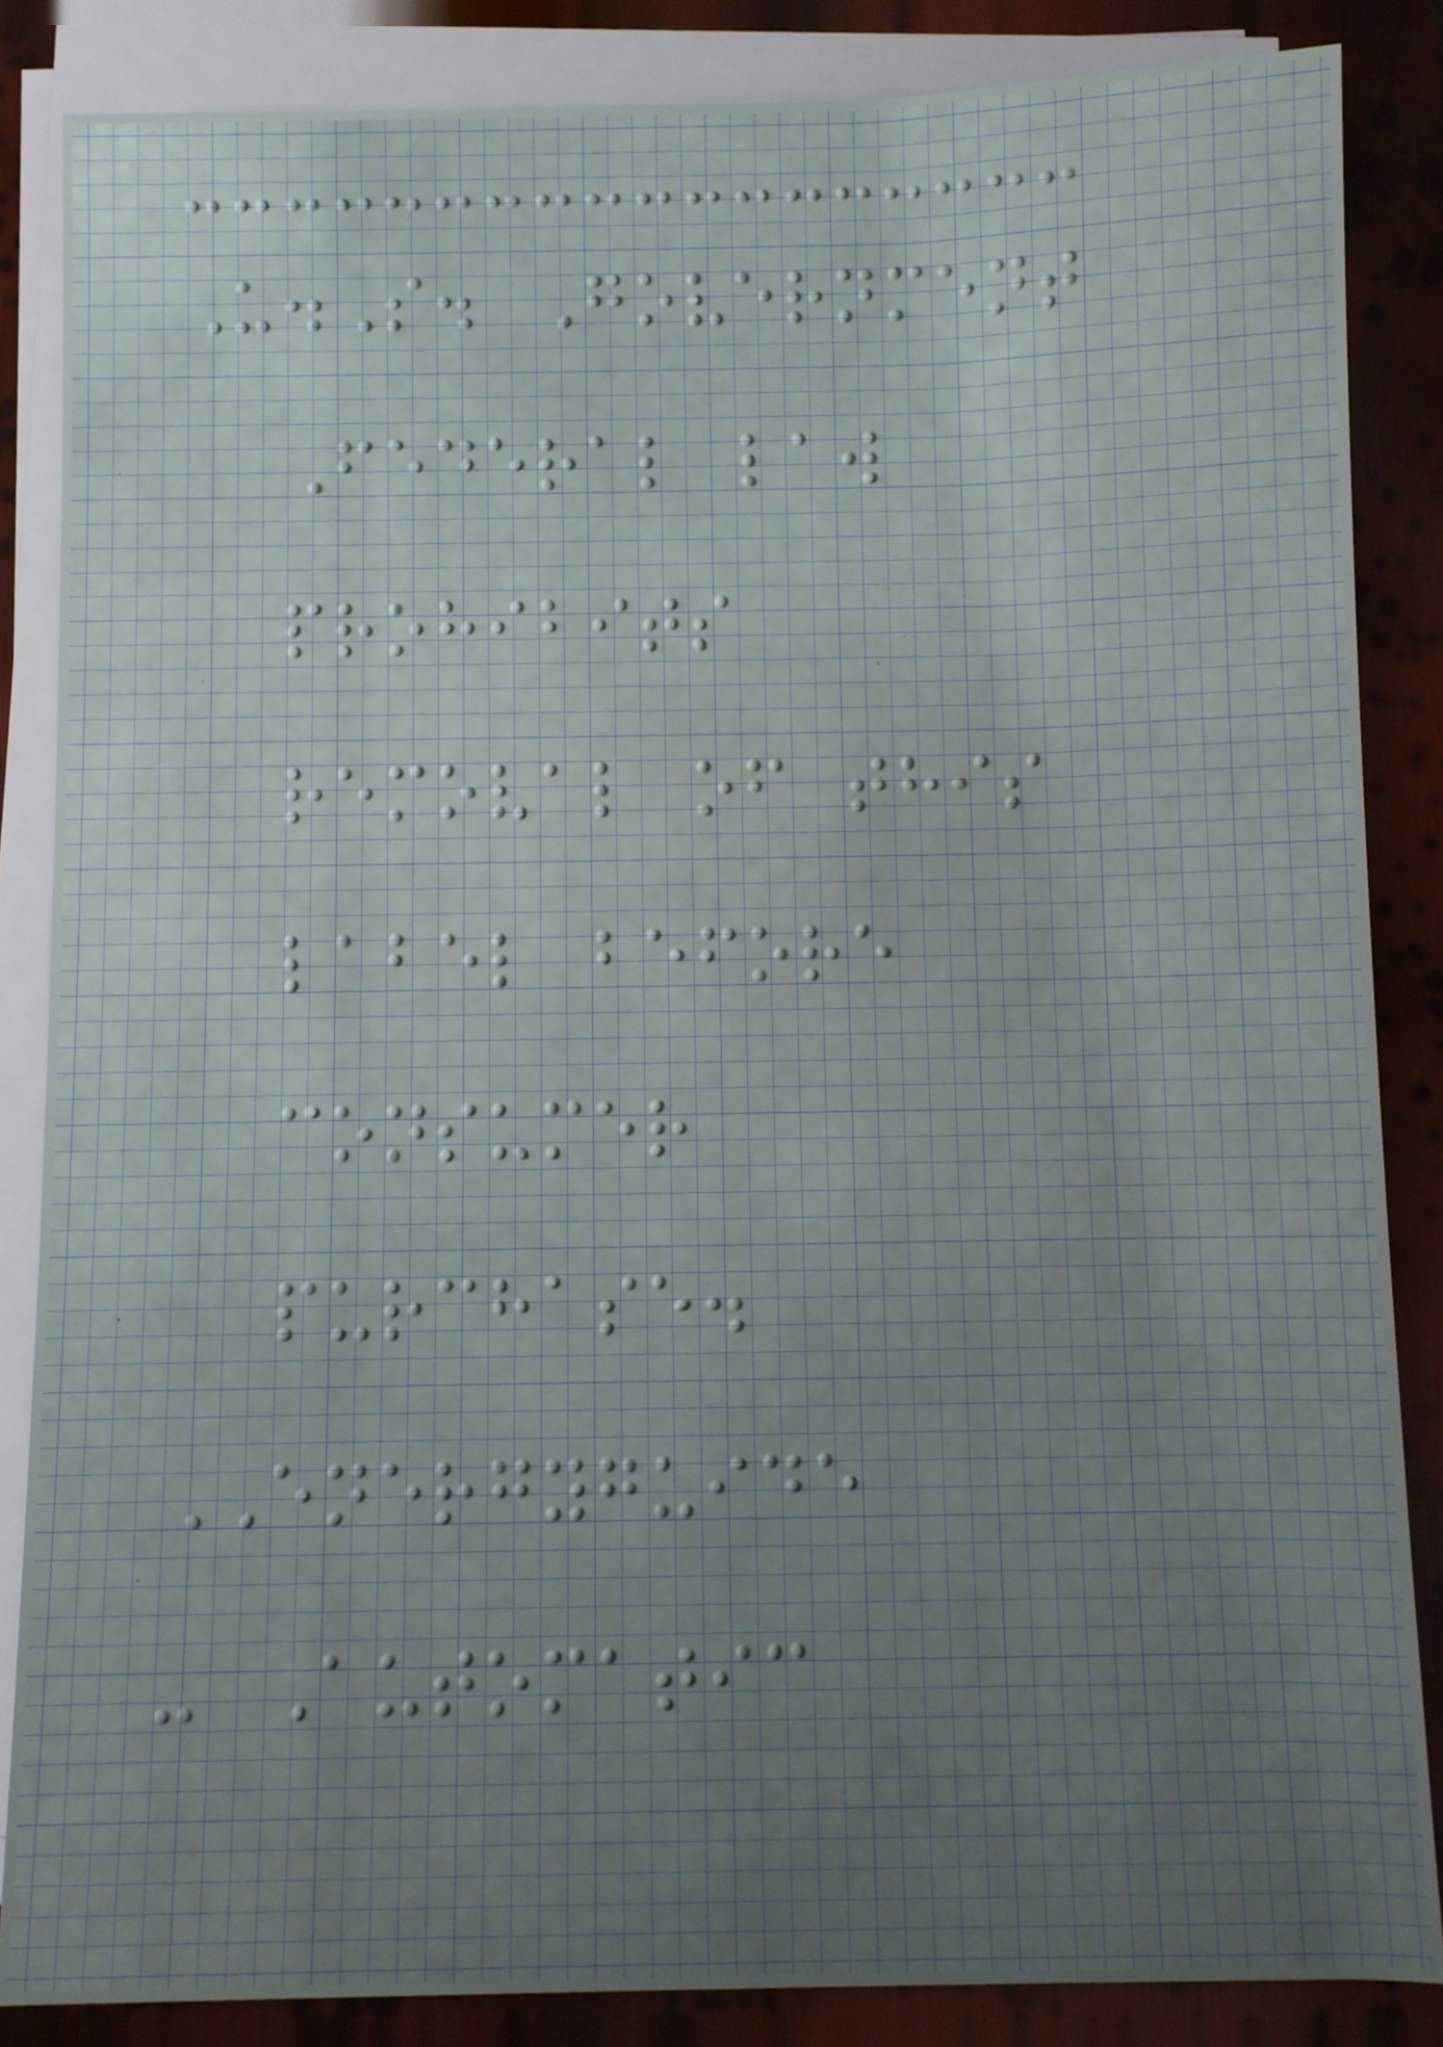U.S. Government
Federal law
prohibits
removal of this
label before
consumer
purchase.
ENERGYGUIDE
- Automatic
